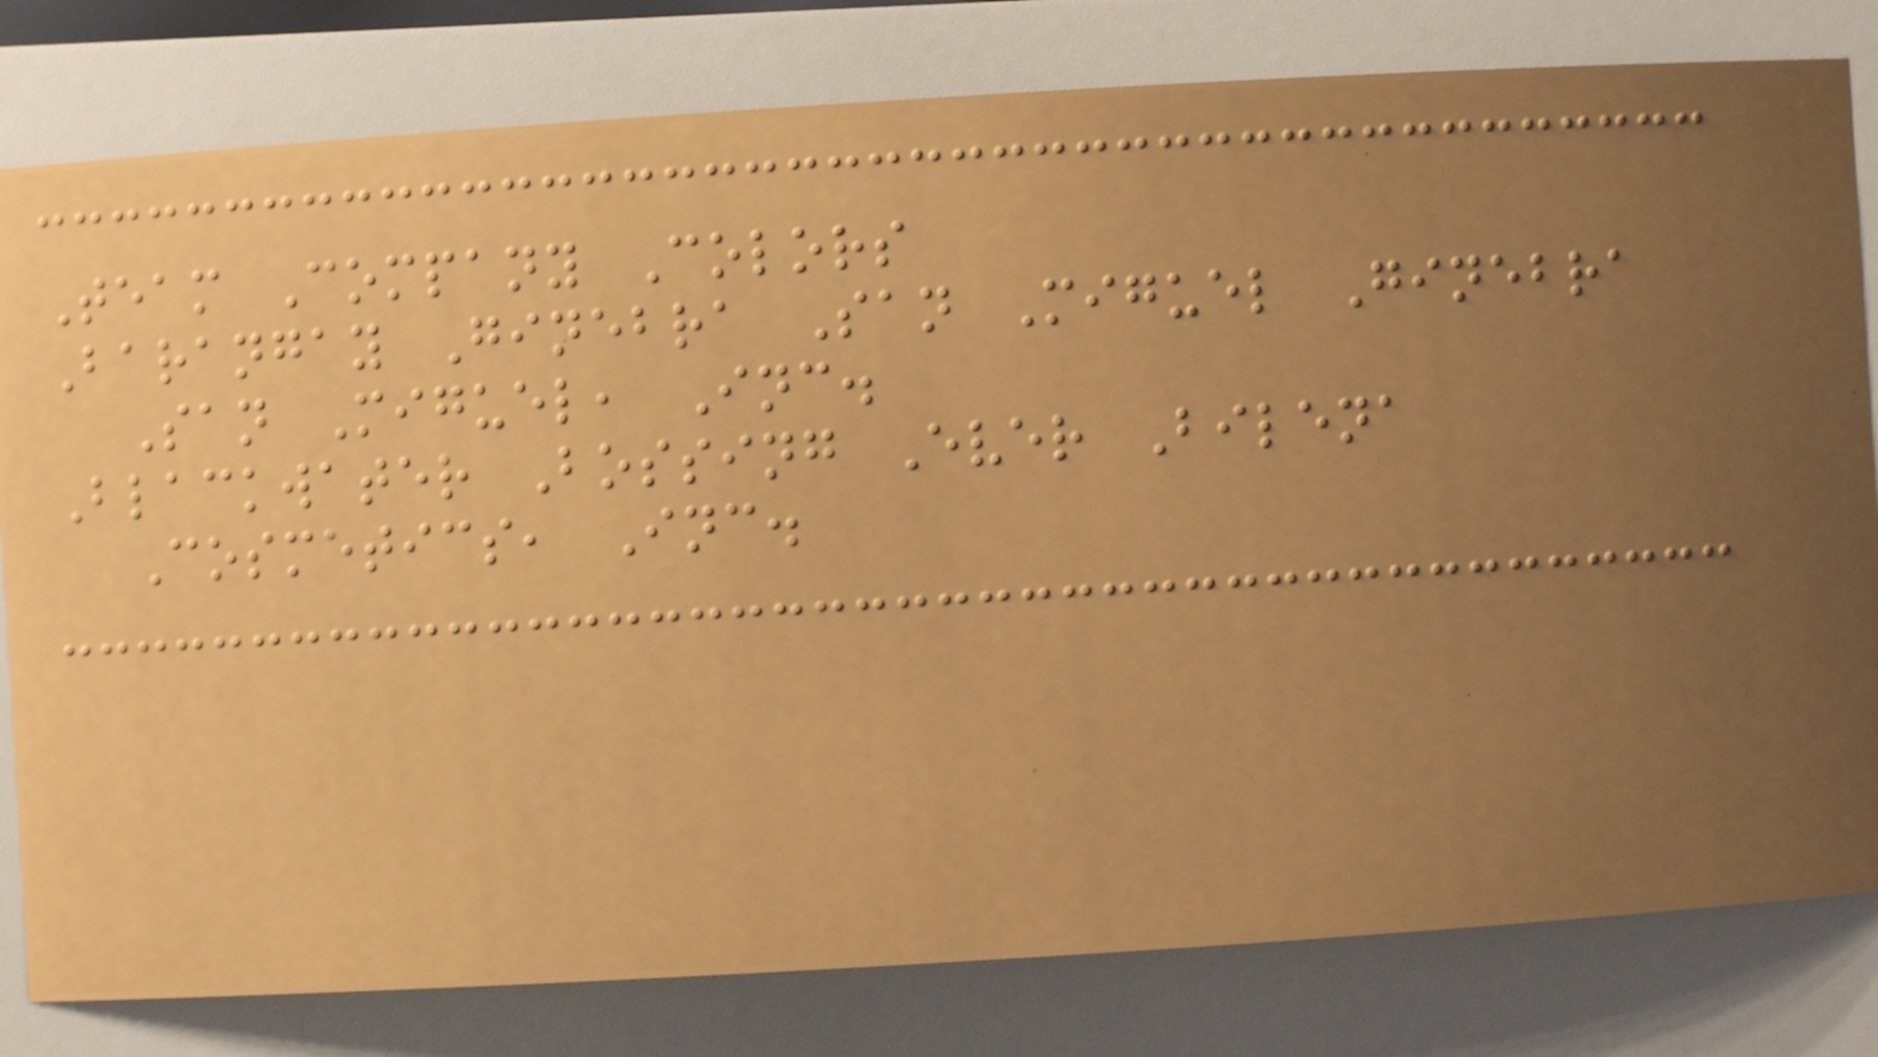Team Company Colors
Barangay Ginebra San Miguel Ginebra
San Miguel, Inc.
Blackwater Bossing Ever Bilena
Cosmetics, Inc.
